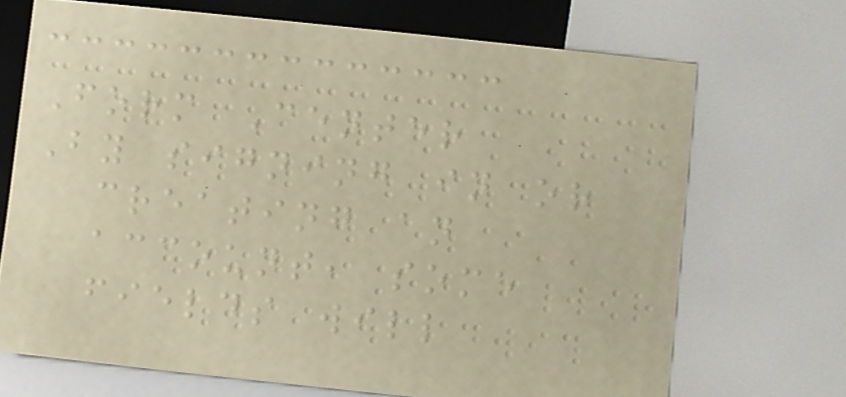Form Center
By signing in or
creating an
account, some
fields will
